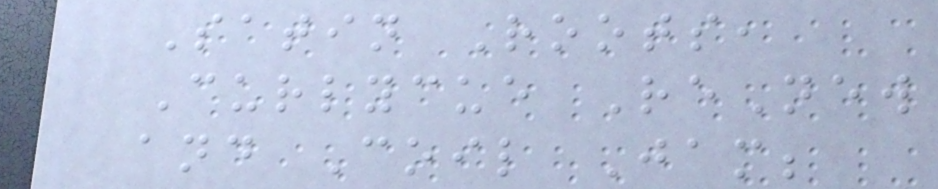Satin Roots,
Curlycue ReNew
and Coil Jam;
